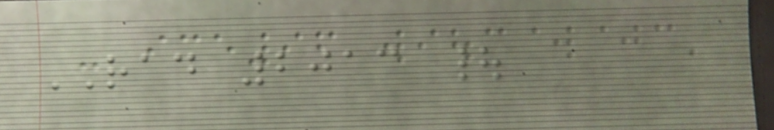RAD 2013 |
